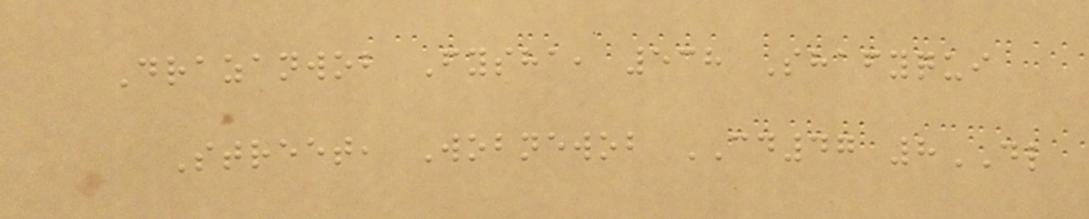Drazanwob Fysha, 538 Shafyqui
Street, Wobnewob CD47 8DL
